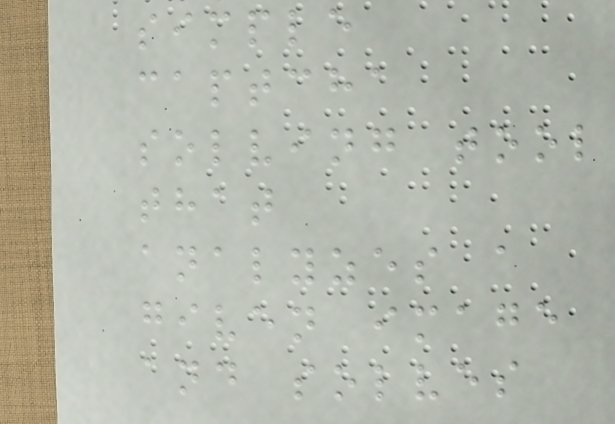simple
captcha
solving tool
that
analyzes a
given image
and solves
